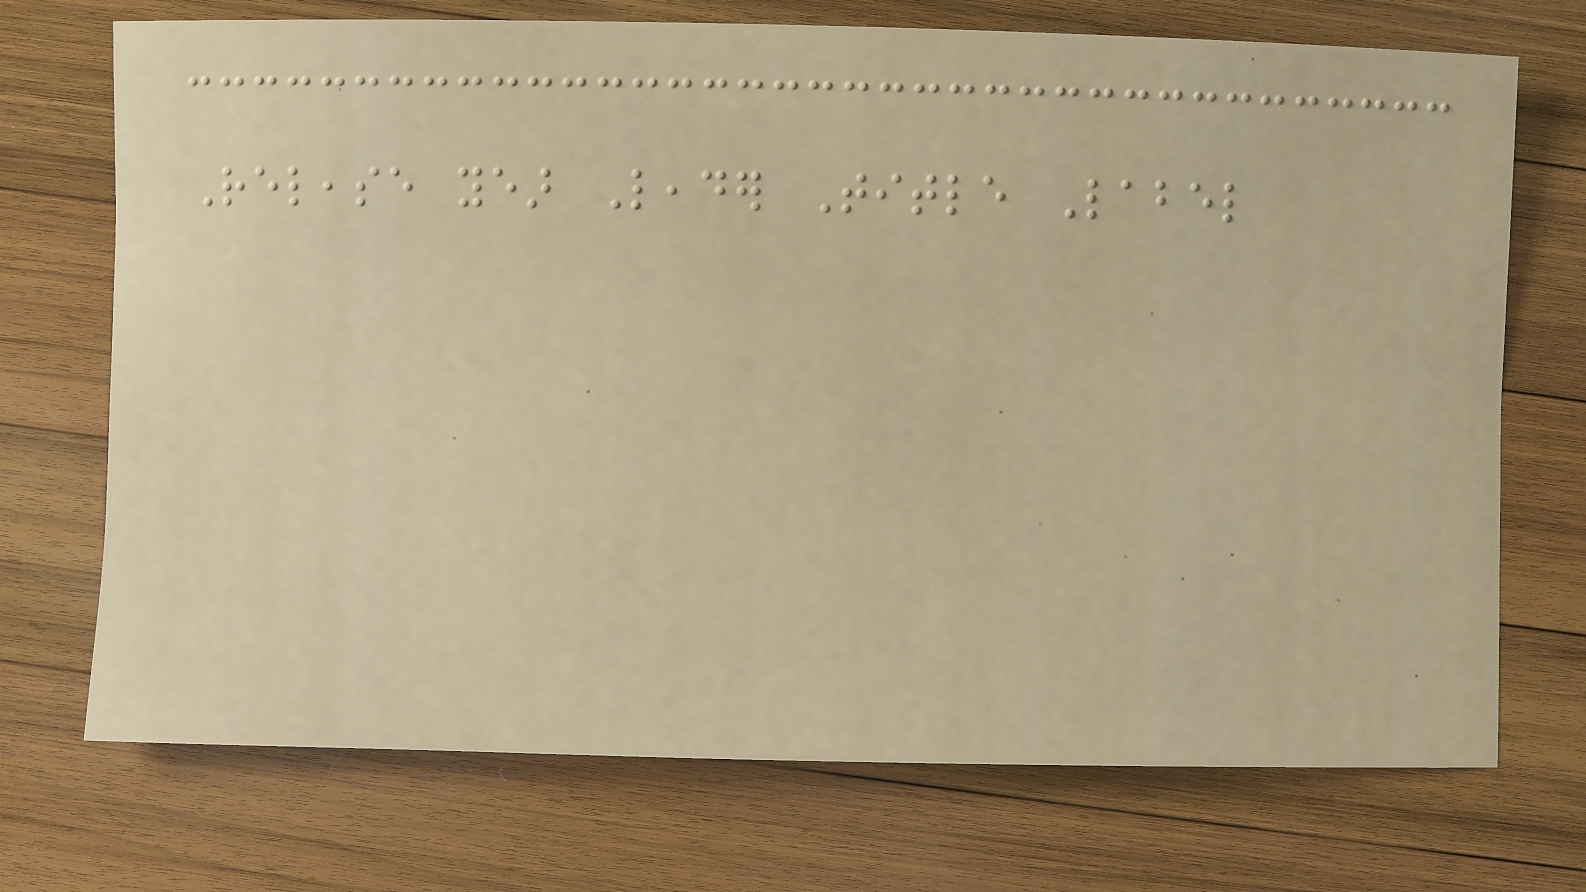Release year Leader Title Label
